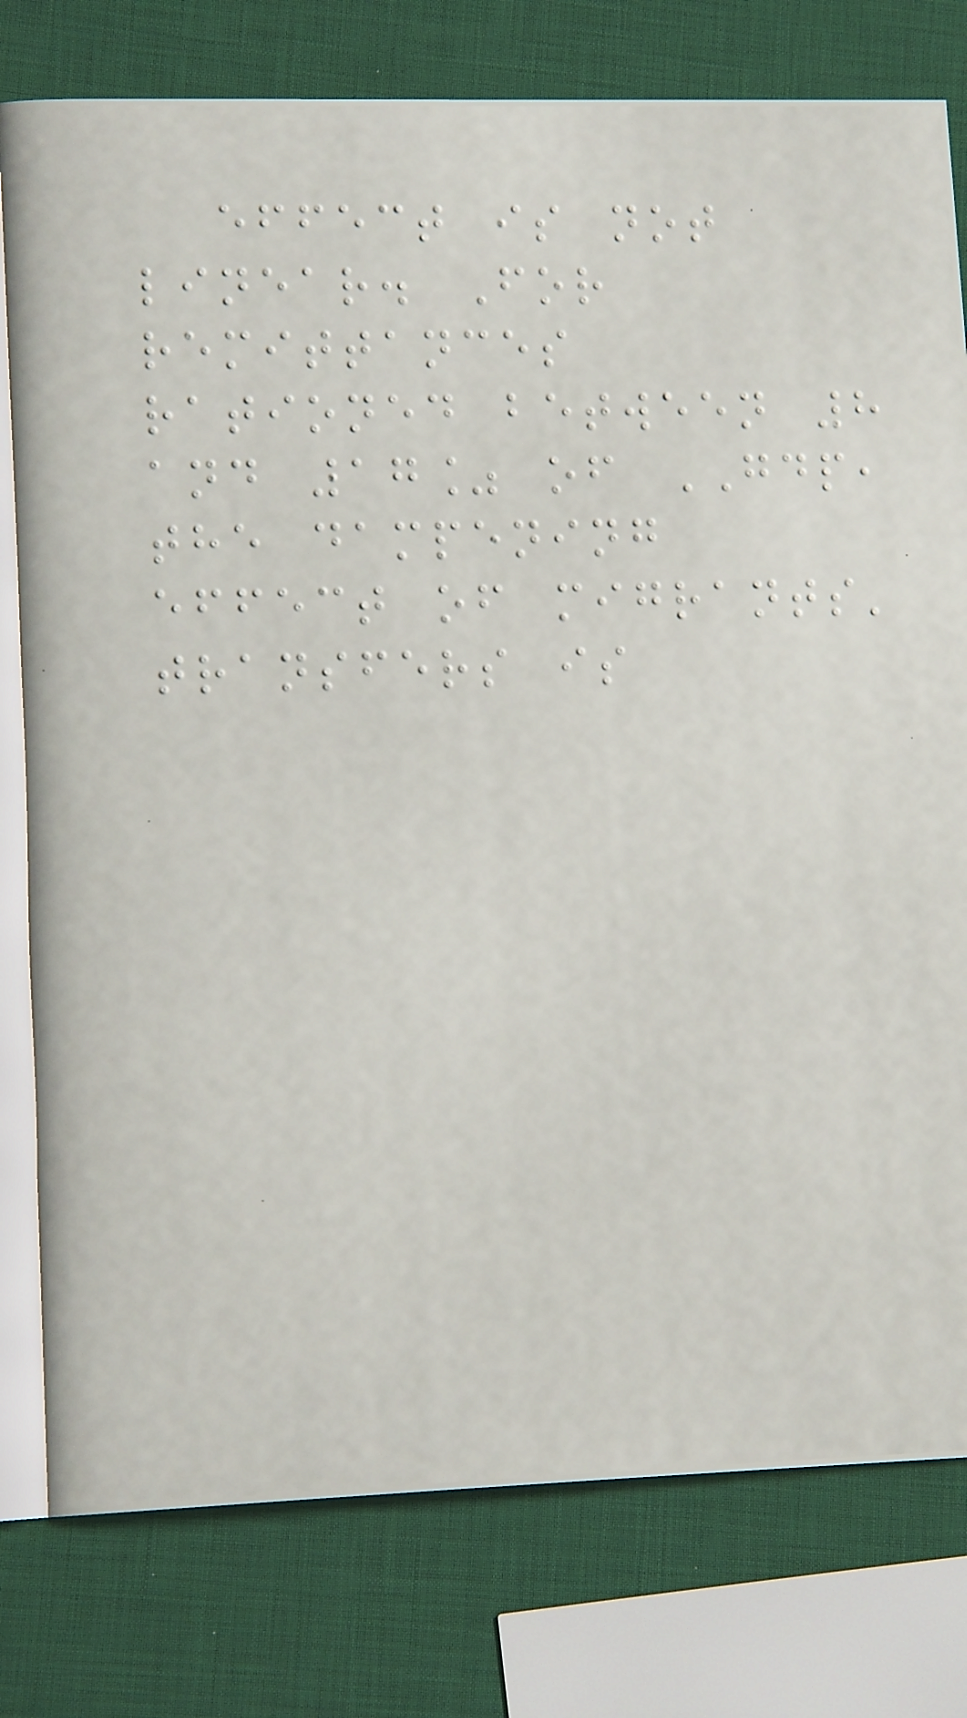effect is not
linear. For
remittances
rationed between 8
and 17% of GDP,
the dampening
effect of migrants'
transfers is
